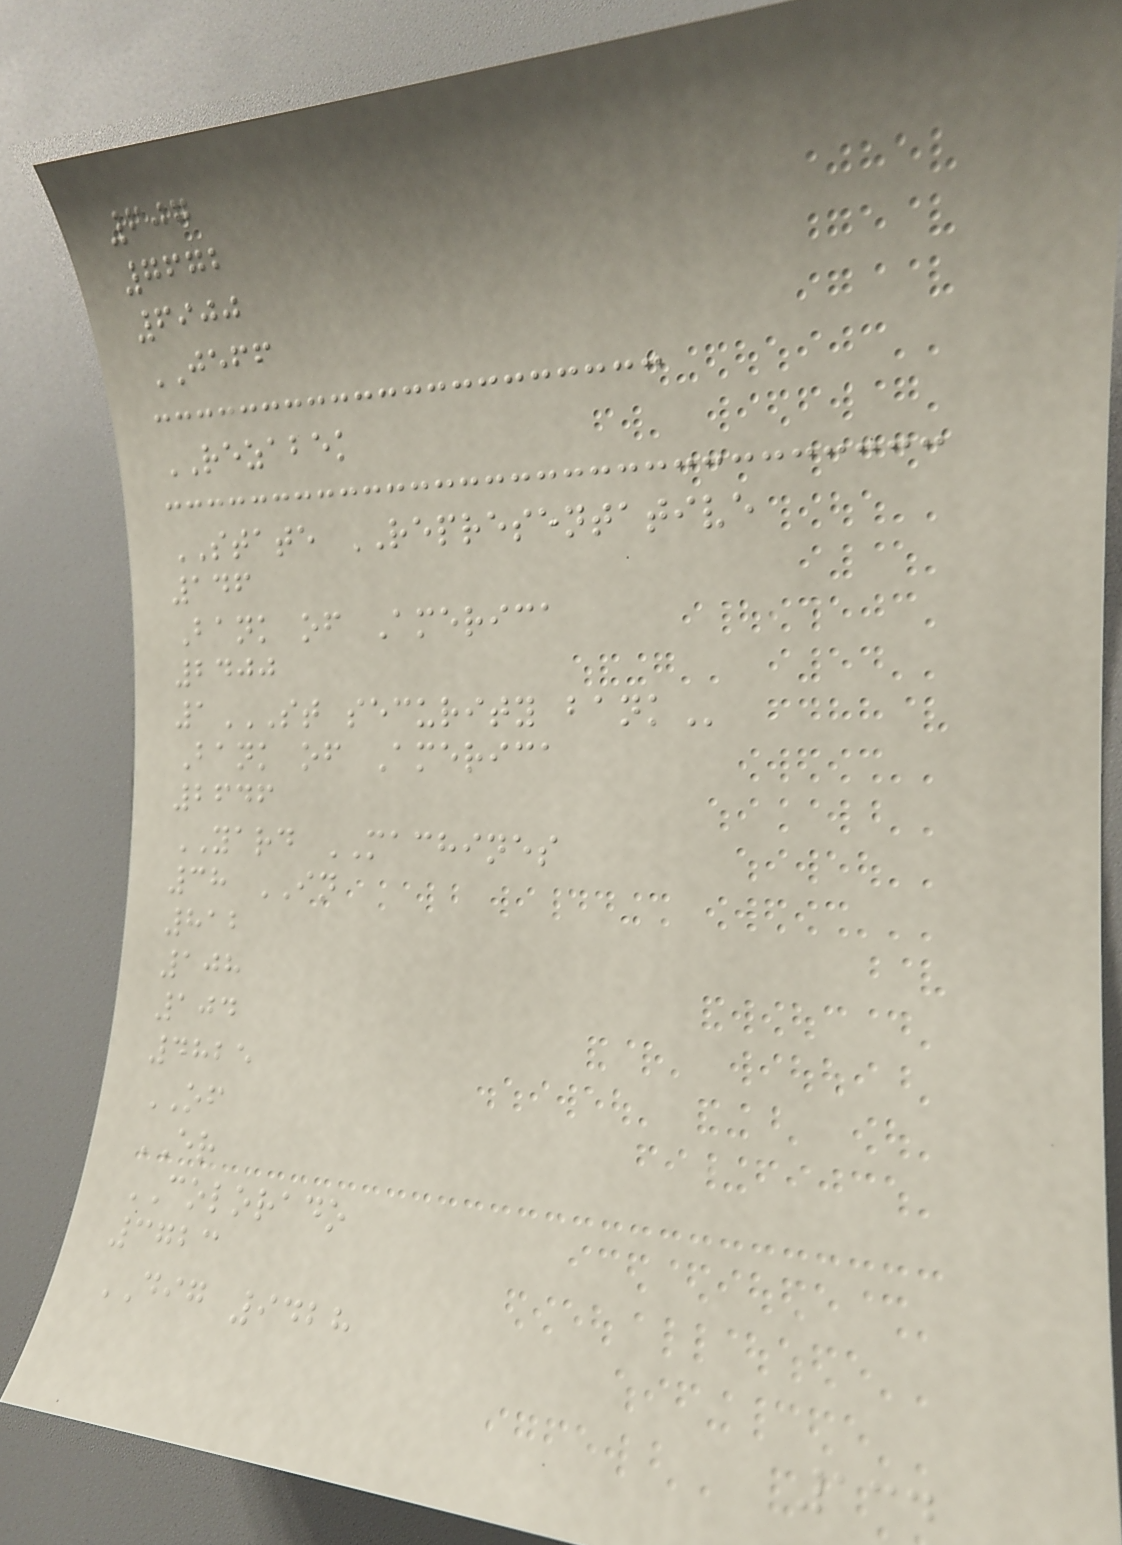607
7672
6900
JEFF
REZABEK
STATE REPRESENTATIVE
146
Bank of America
2400
1ST SECURITY BANK
Bank of America
2646
YARD MACHINES
38 IN
812
108
104
4825
OF
ER
COLORADO
3723
DIG 9428
134
